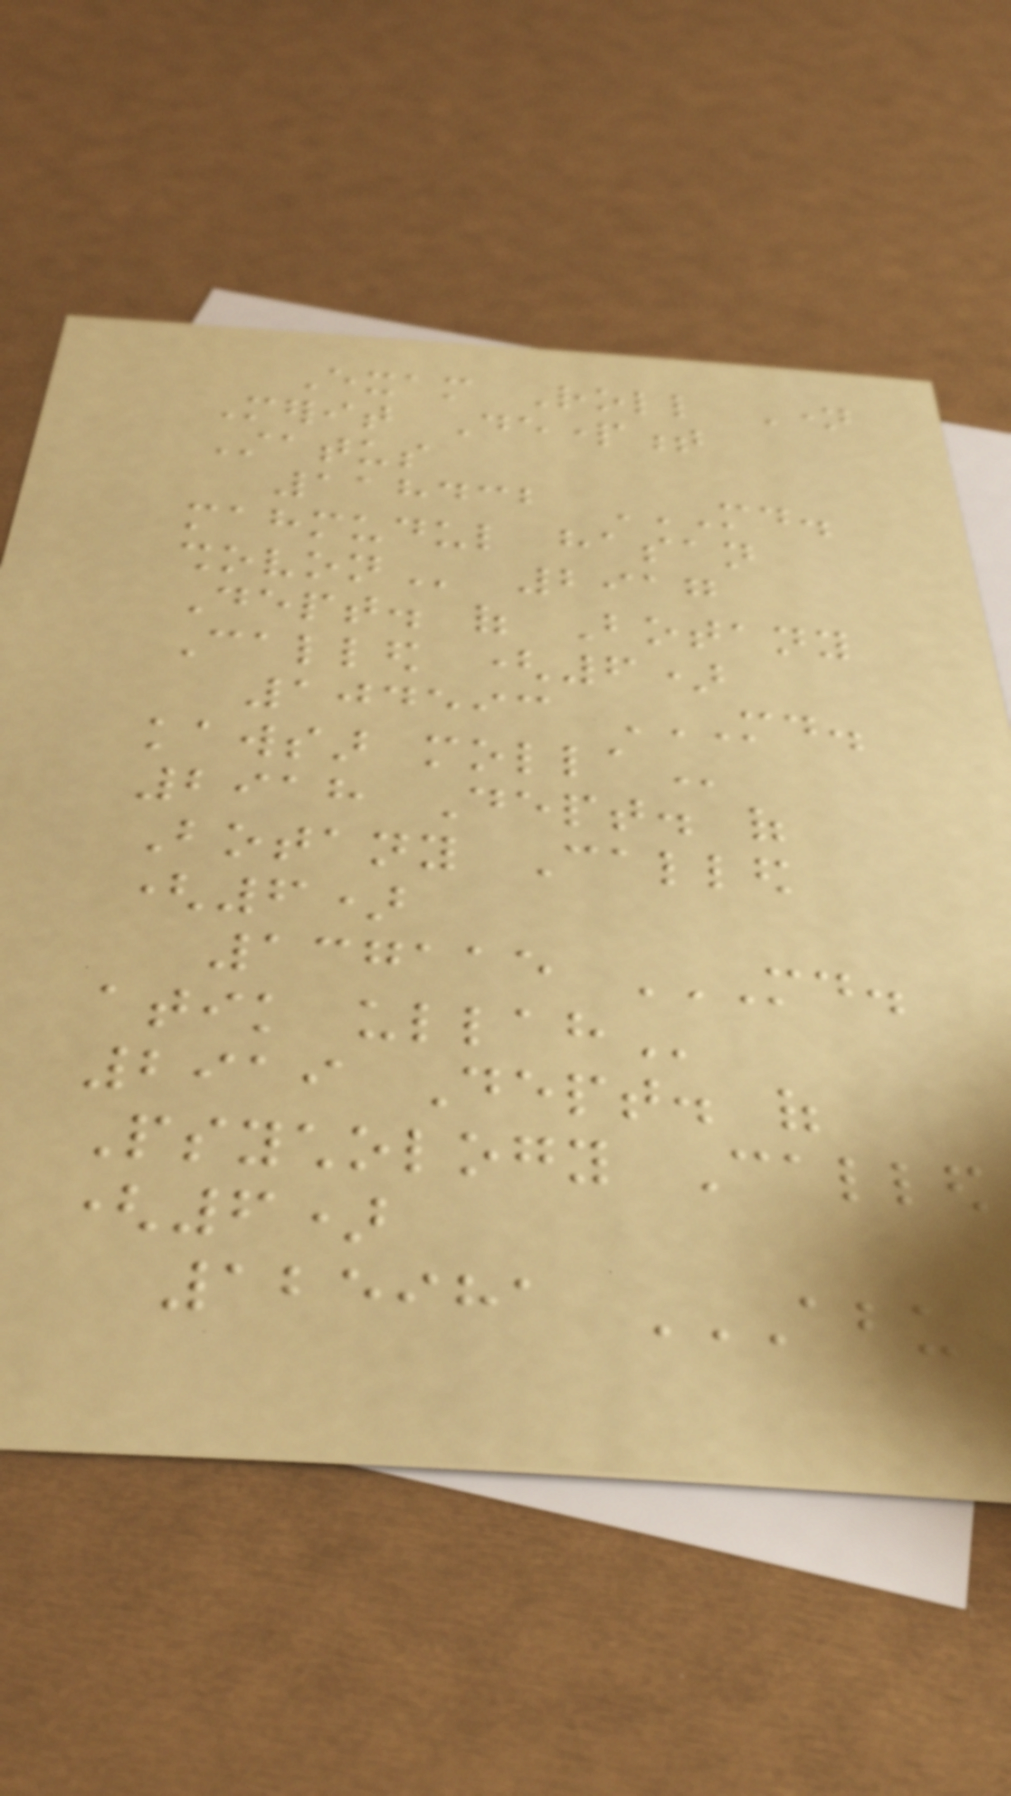Exam Roll Name
Merit Department
Status
118432 MD.
MAHMUDUL HASAN
SHOVON 2917
Dept. of Botany
Called (6)
104593 MD.
KAWSAR MOLLA
2918 Dept. of
Botany Called
(6)
137115 MD.
ATIK ULLAH
2919 Dept. of
Psychology Called
(6)
125981 ABU
